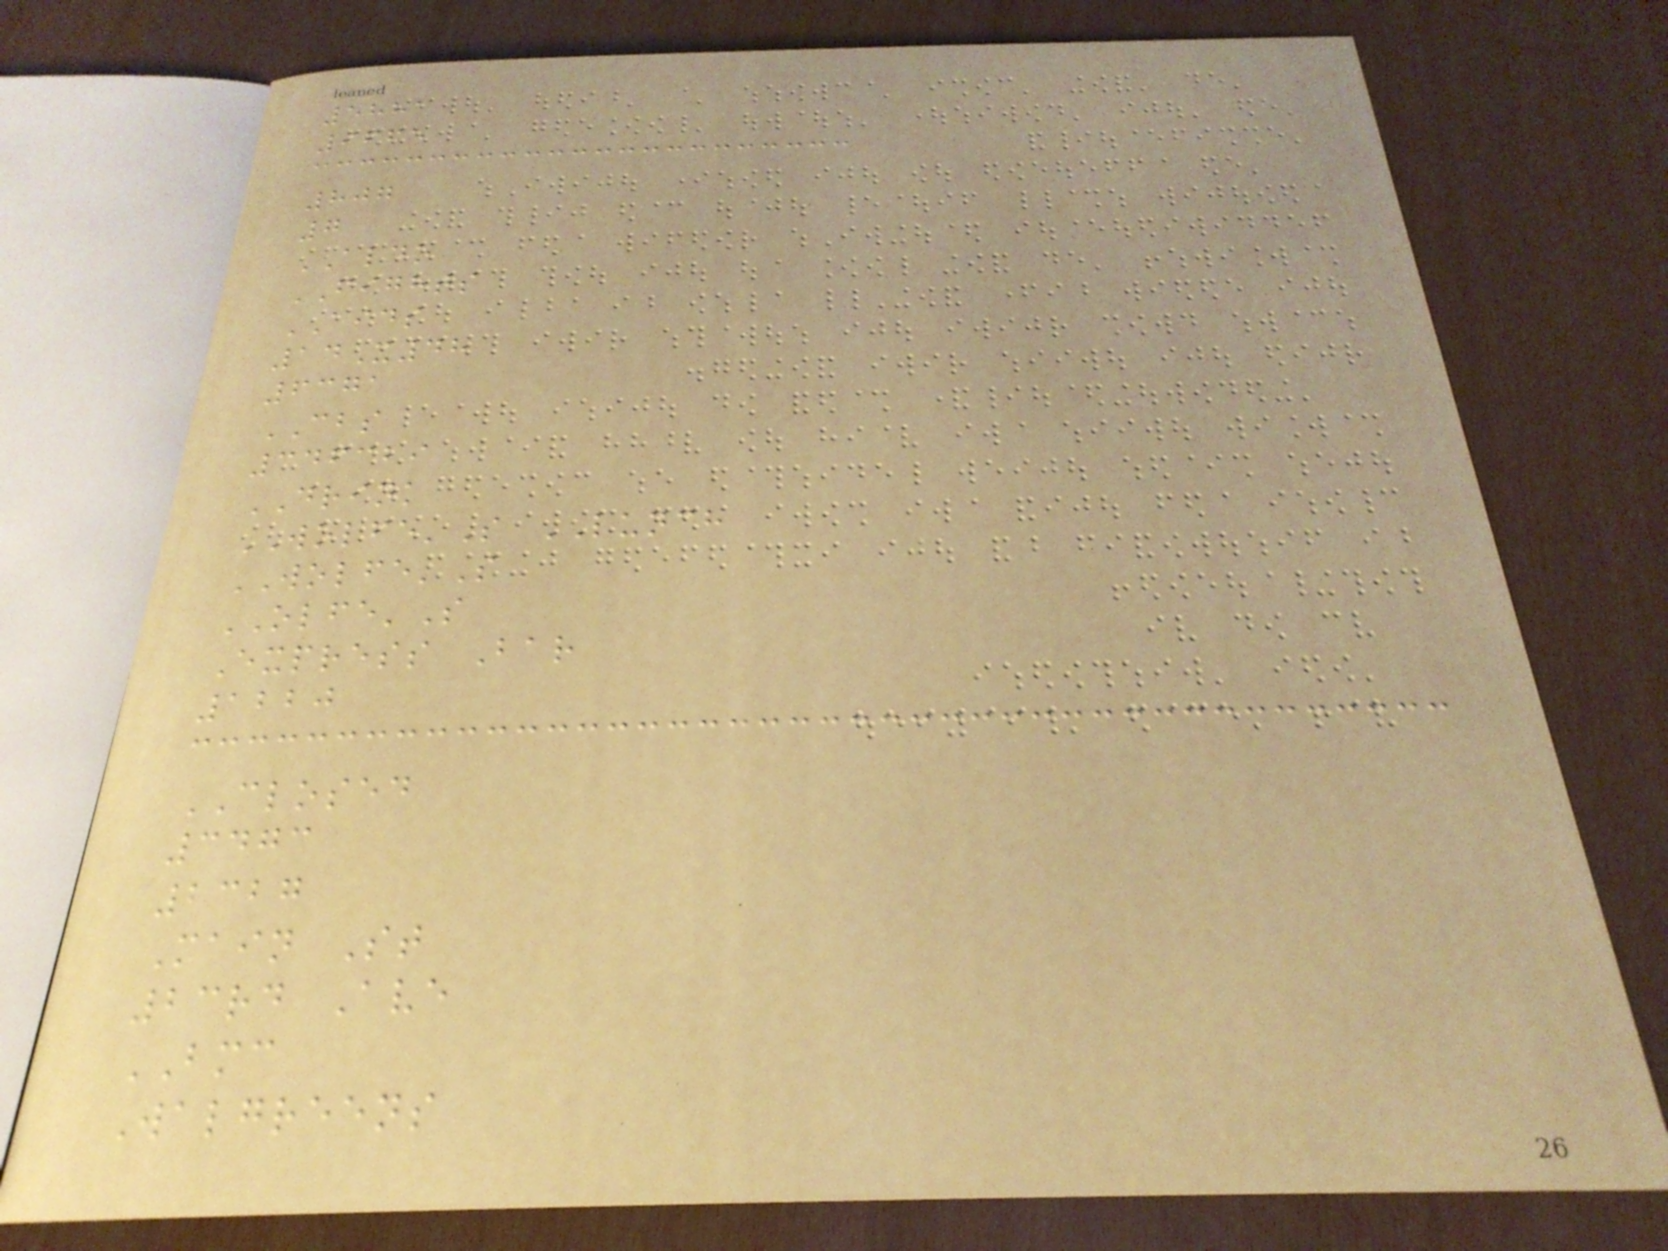5881
9665
807
7
ALDO
FIGHTS
AIDS
14X48
6371
CBS
346329
DRINK
WOLFE'S LUNCH
WOLFE'S
OLFE'S
Express Bar
1220
CLOSED
3473
2327
Main St
23rd Ave
BMC
Walgreens
